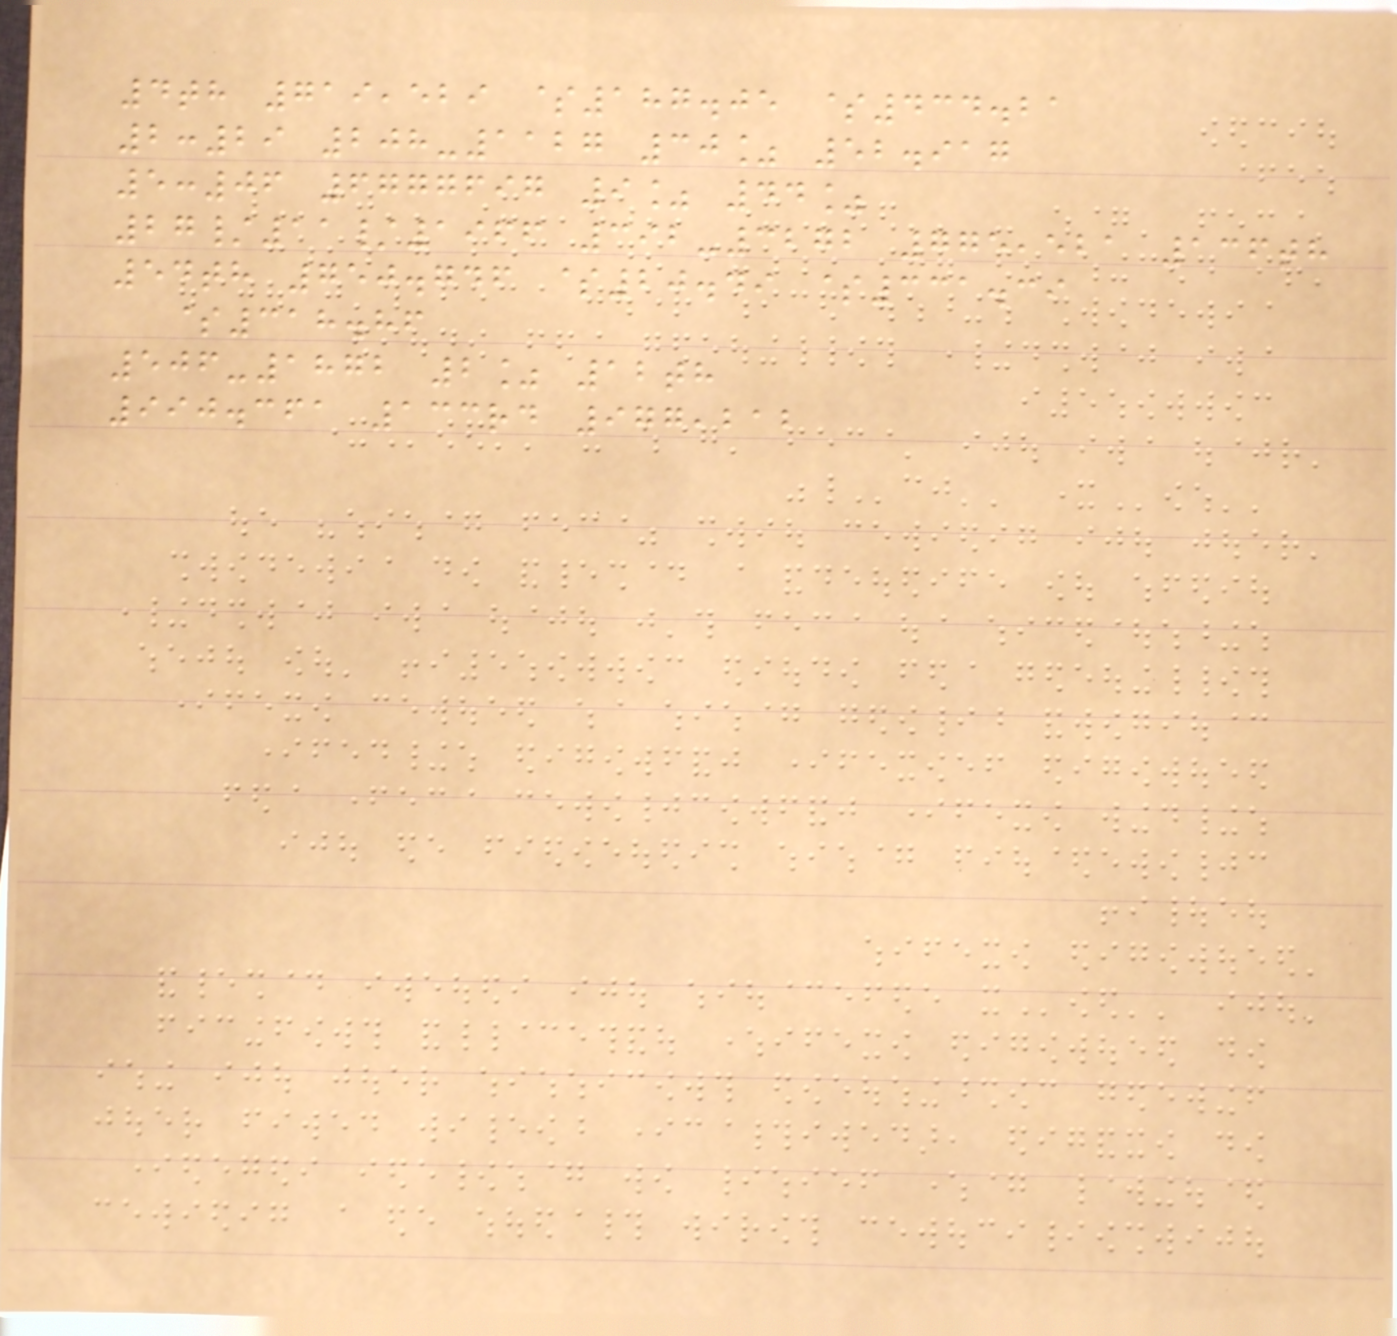4th 719,529 $187.05 $434.21
2:29 208-1127 30% 52.917
5:06 6777697 9% 44%
27/11/1966 392-3272 775,521 136th
54th 750.746 $20.49 $331.39
$318.86
506-1872 2% 12th
990.361 133rd 977,212
